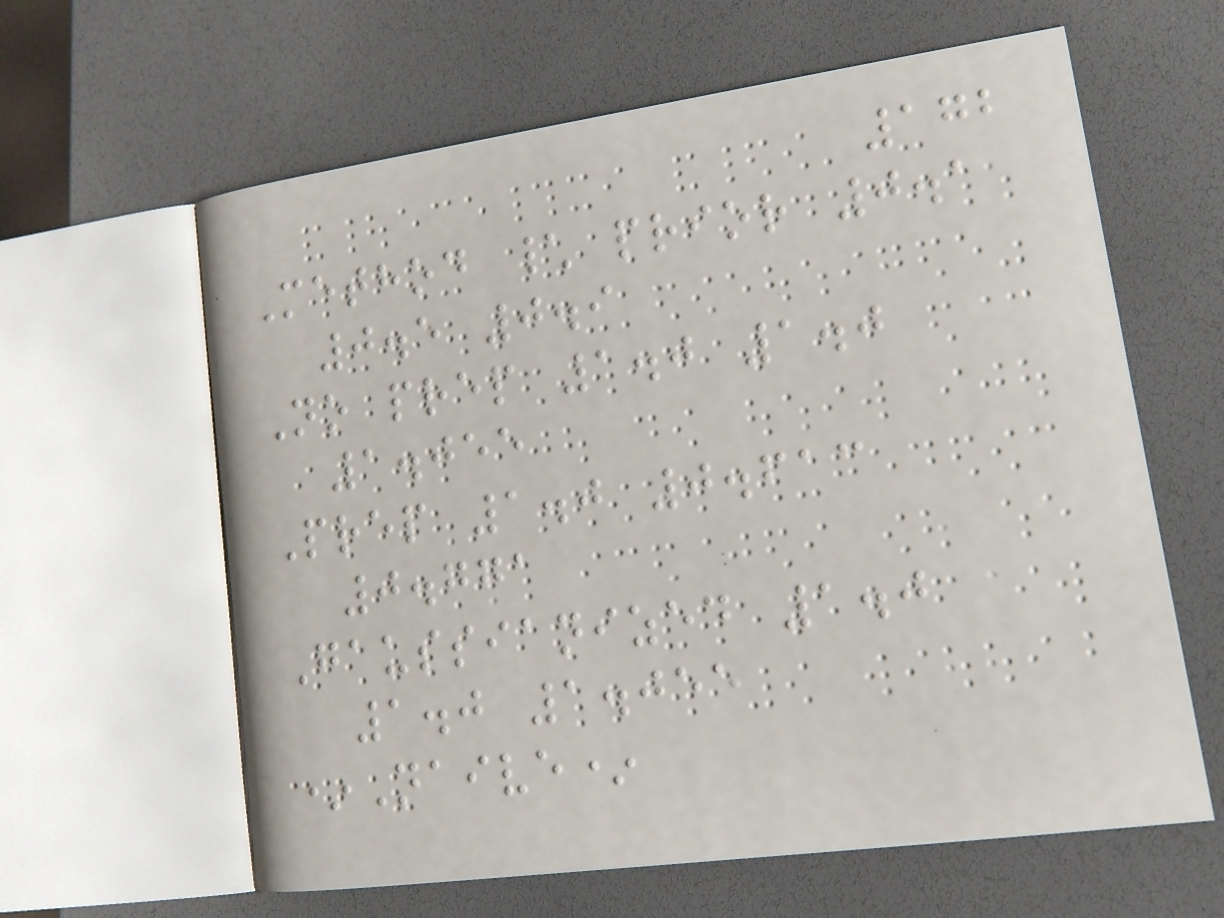172
Method \ prior 0.1
0.5 0.9
No prep 1.0 1.0
1.055
Prep 1.0 0.613
0.771
Gaussianized 1.0
1.0 1.055
*Naive*
